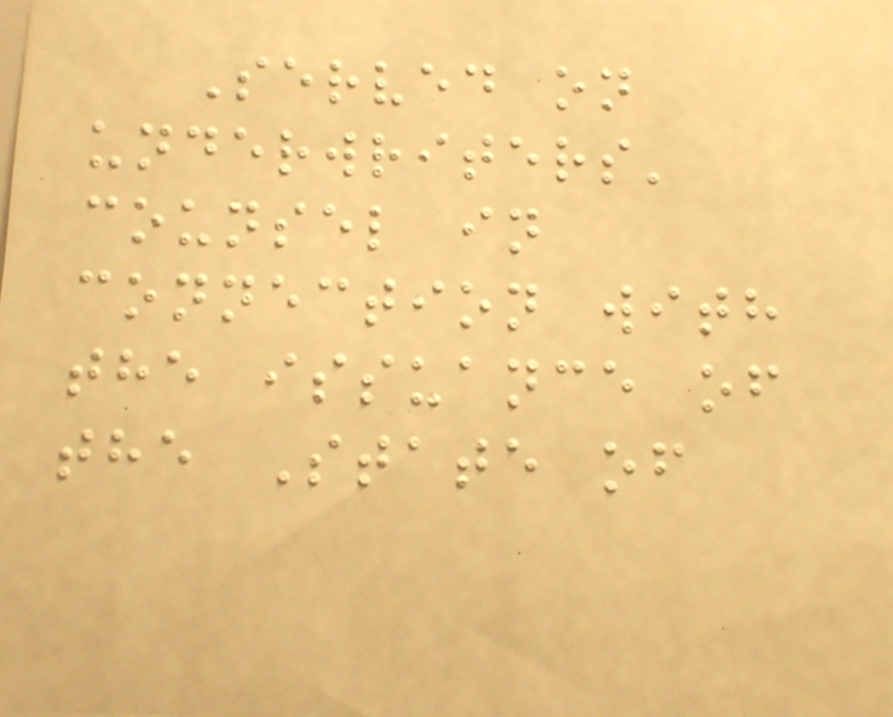Served on
underwriters'
counsel in
connection with
the issuance of
the State of
